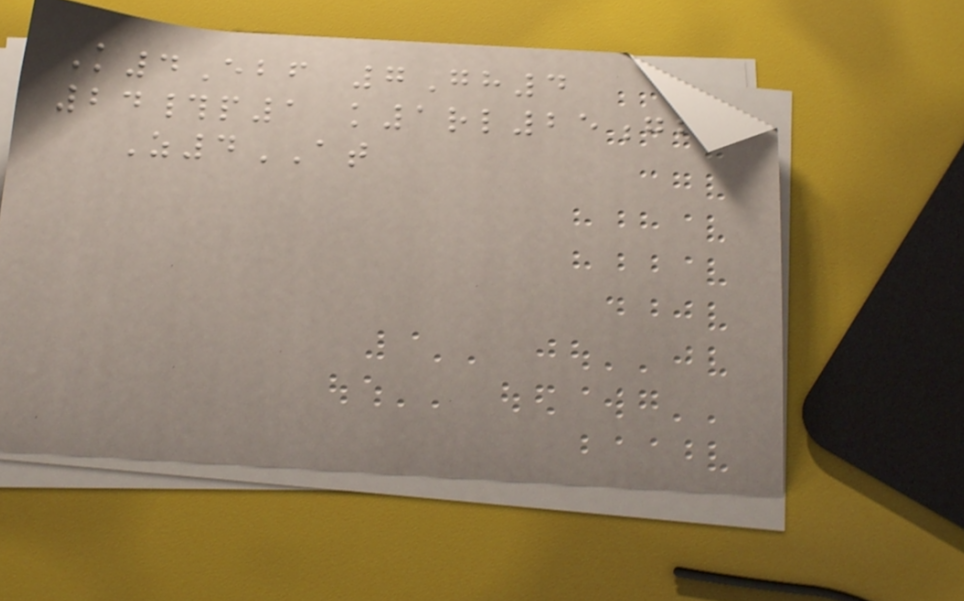K4Ebf 7Gh4
24#p1 k1rl25gbk
Z4AT
